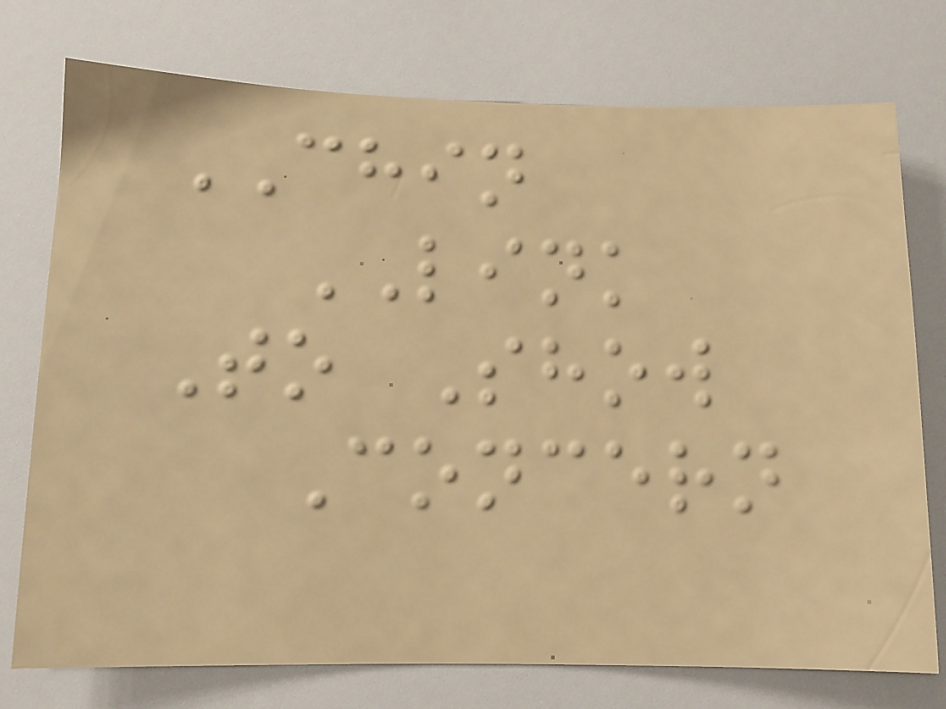CHIN
LINK
To Show
Concern
